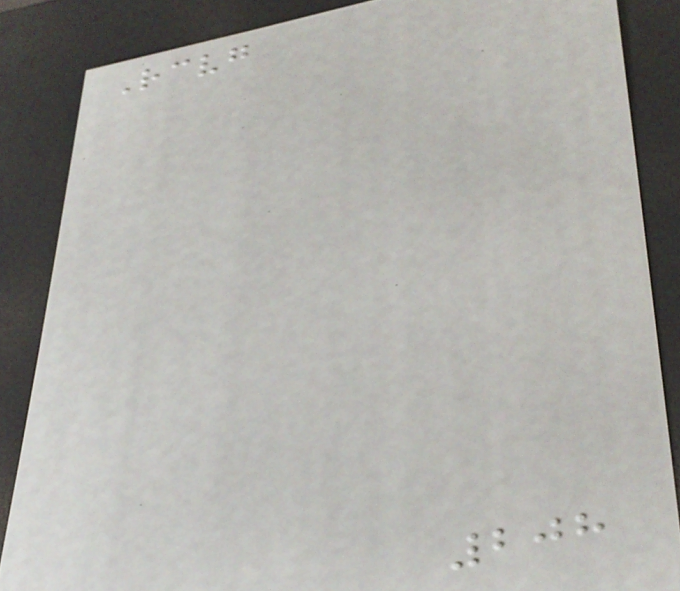Receiving
208
